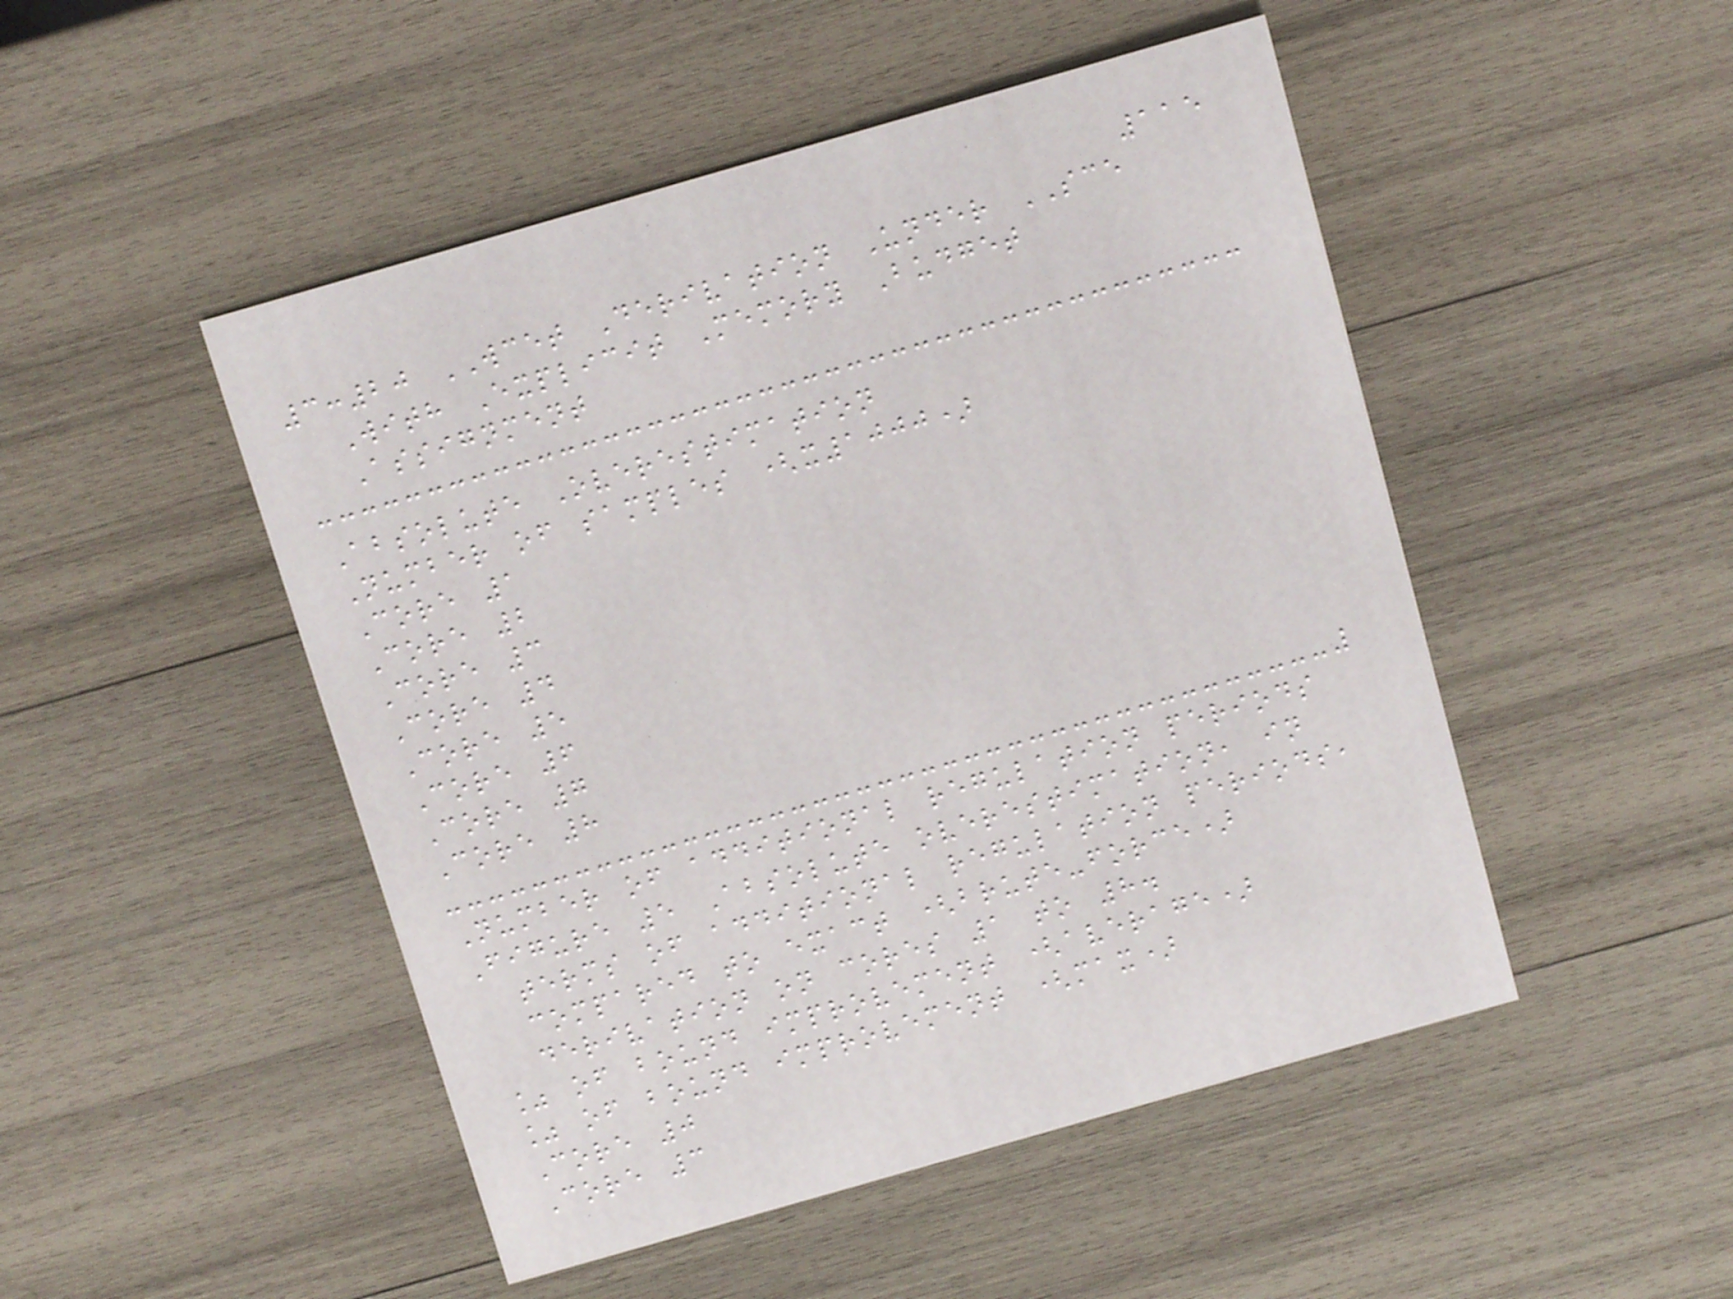115
3:20 WCET Derivation Under SCE
With Explicit Memory Budget
Assignment
Absolute Overestimation
Number of samples (x1000)
Core 1
Core 2
Core 3
Core 4
Core 5
Core 6
Core 7
Core 8
Number of additional regulation periods
Figure 5 Absolute overestimation, in
terms of additional regulation periods,
compared to exact (brute-force)
derivation on cores 1 to 8.
% of bound improvement (average)
% of bound improvement (max)
Core 0
Core 3
